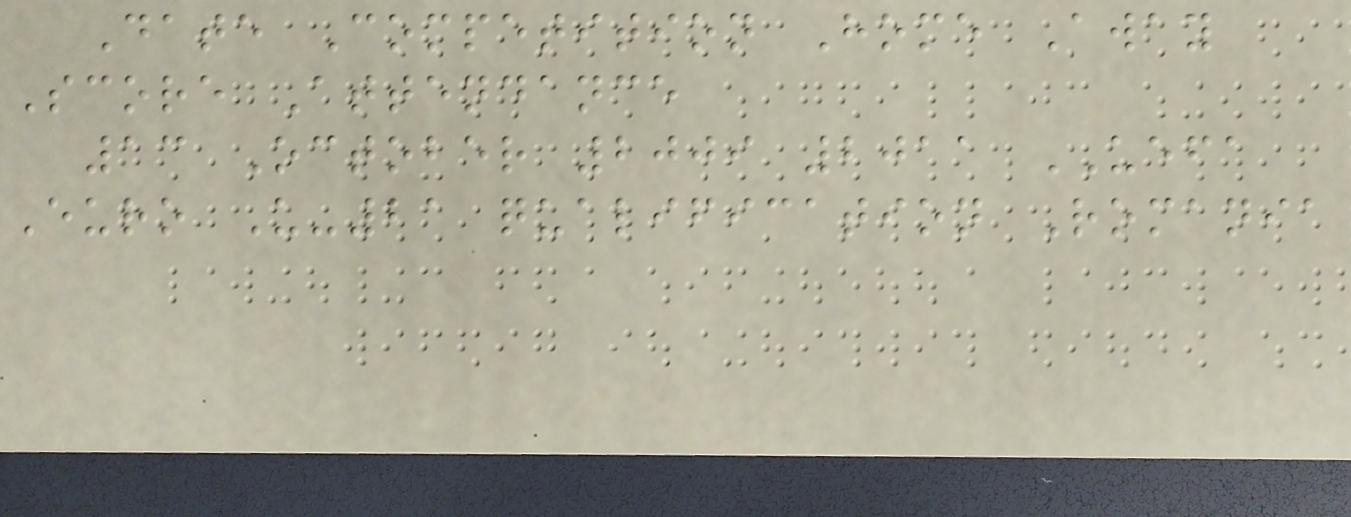Date Competition Home Away
Score Attendance
13 October 2009 2011 UEFA
Euro U-21 qualification Romania
